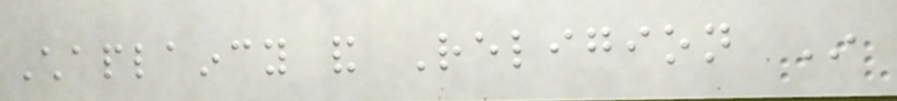Chaplaincy and Religion In
